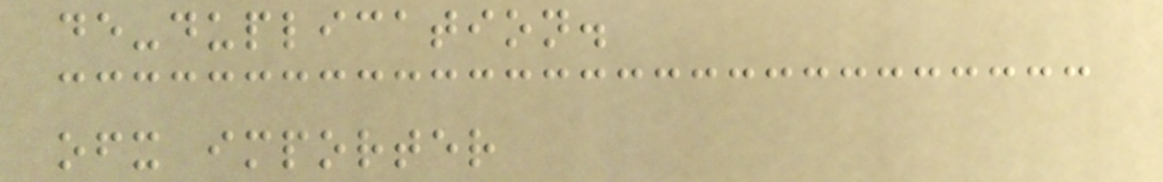de-duplication.
ofx importer
